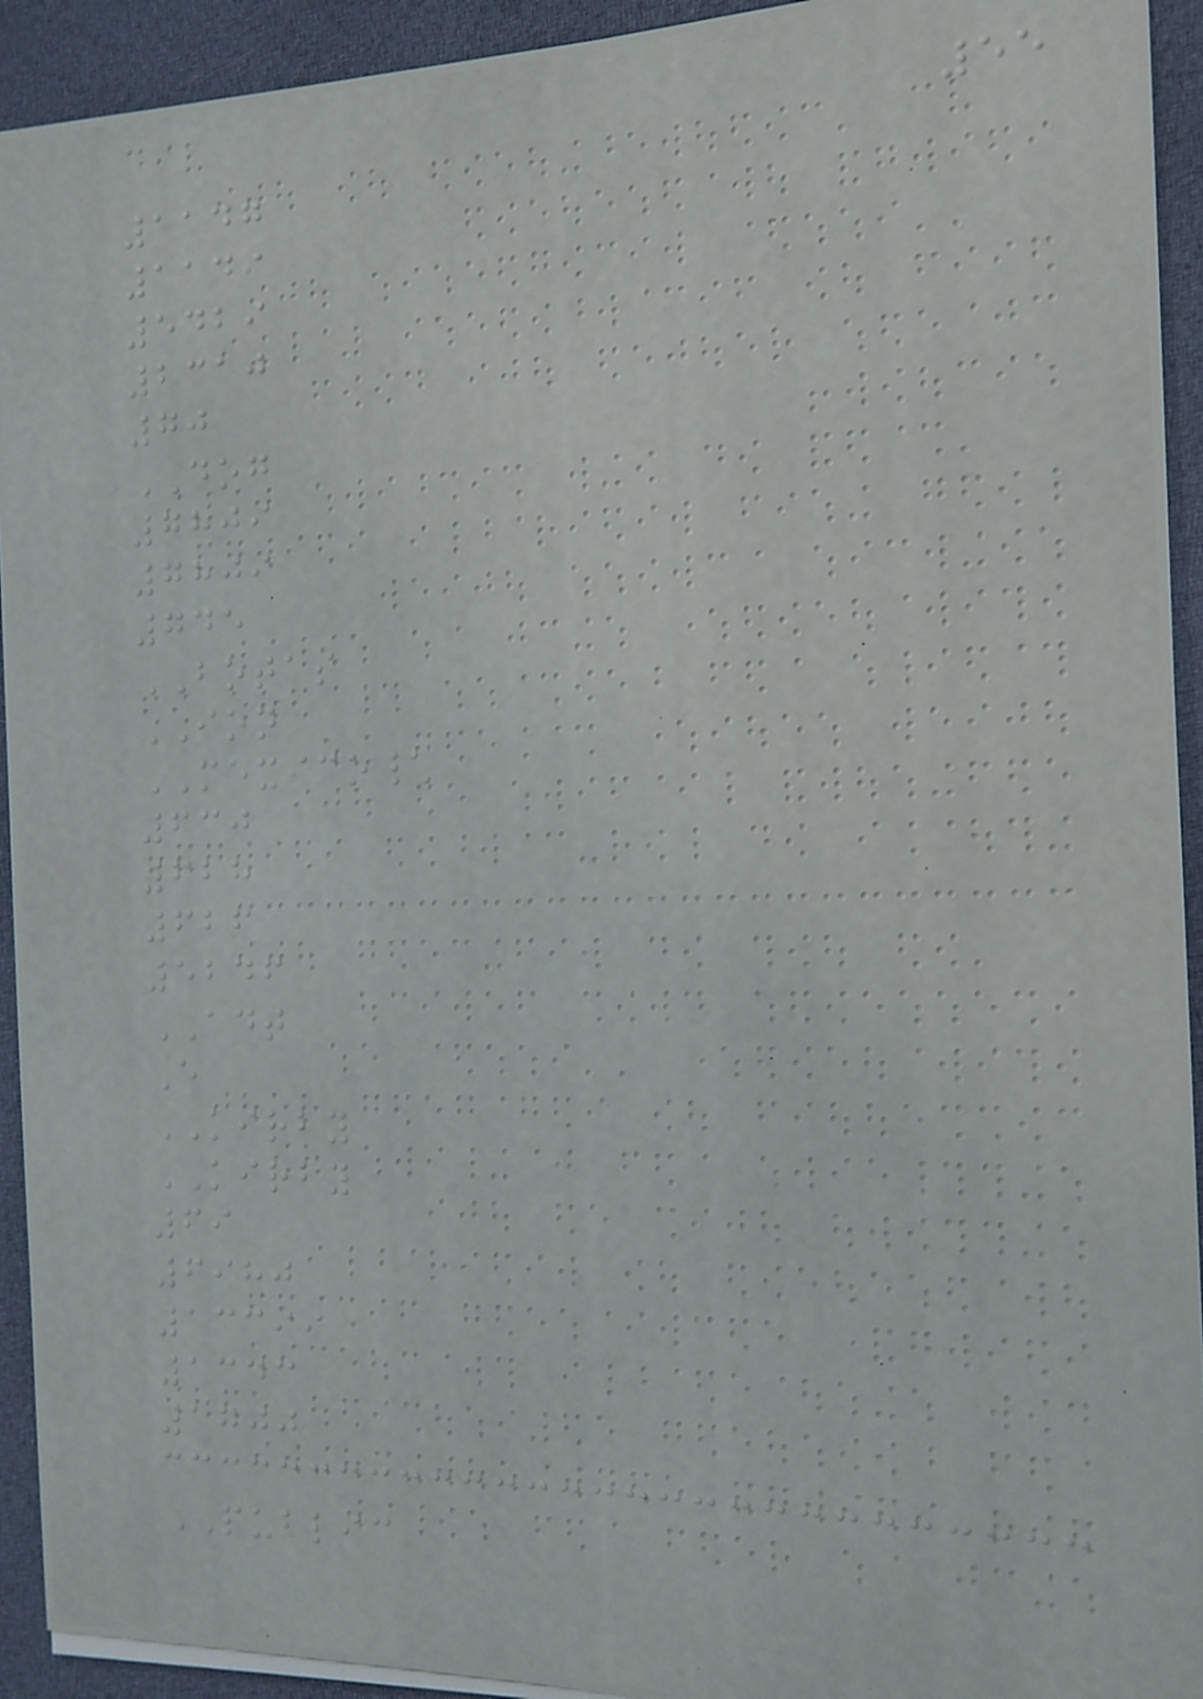55
1147
1149
5429
2310
70
DOG
7809
7809
745
BOTAS
ION
MEXICO\
630
628
626
5246
ADT
E
KIRBY
KIRBY
69
6980
13399
1343
1700
PUBLIC
